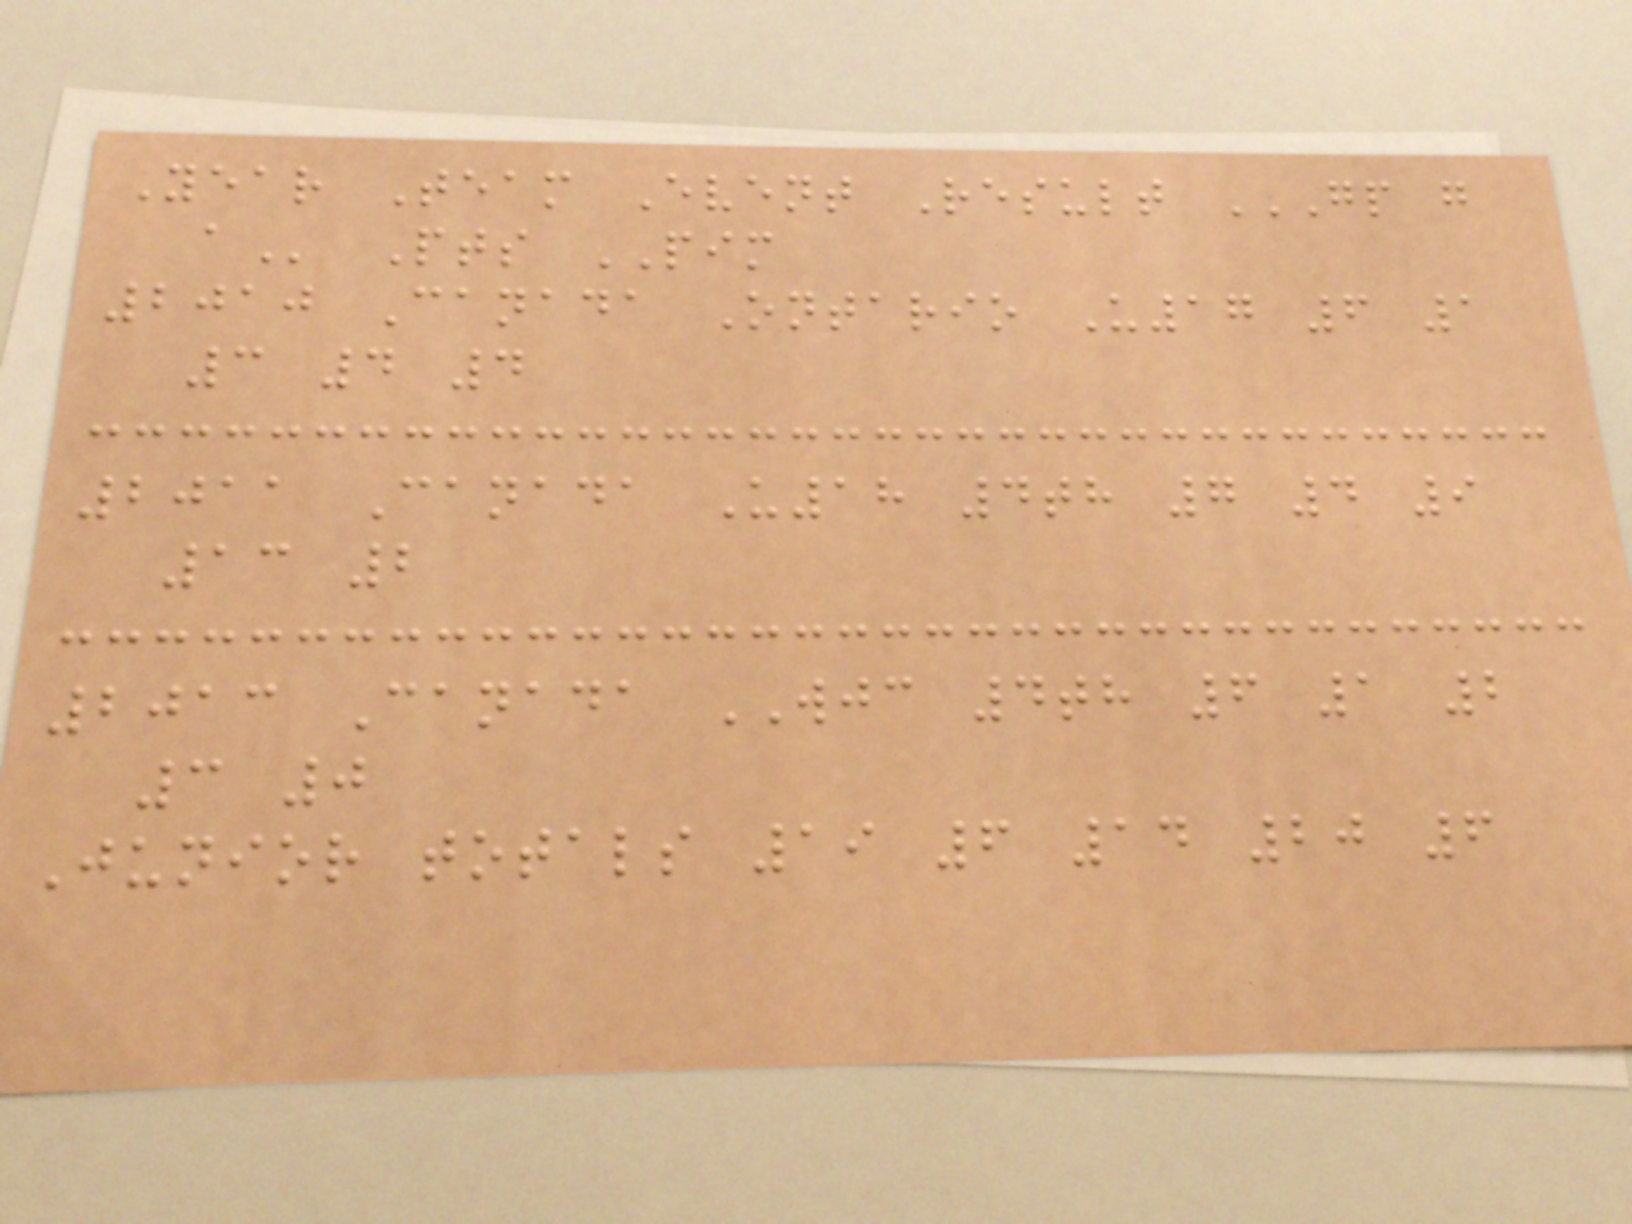Year Team Event Result GP G
A Pts PIM
2010 Canada Ontario U17 6 1
3 4 4
2011 Canada U18 4th 7 4 9
13 2
2013 Canada WJC 4th 6 1 2
3 0
Junior totals 19 6 14 20 6
